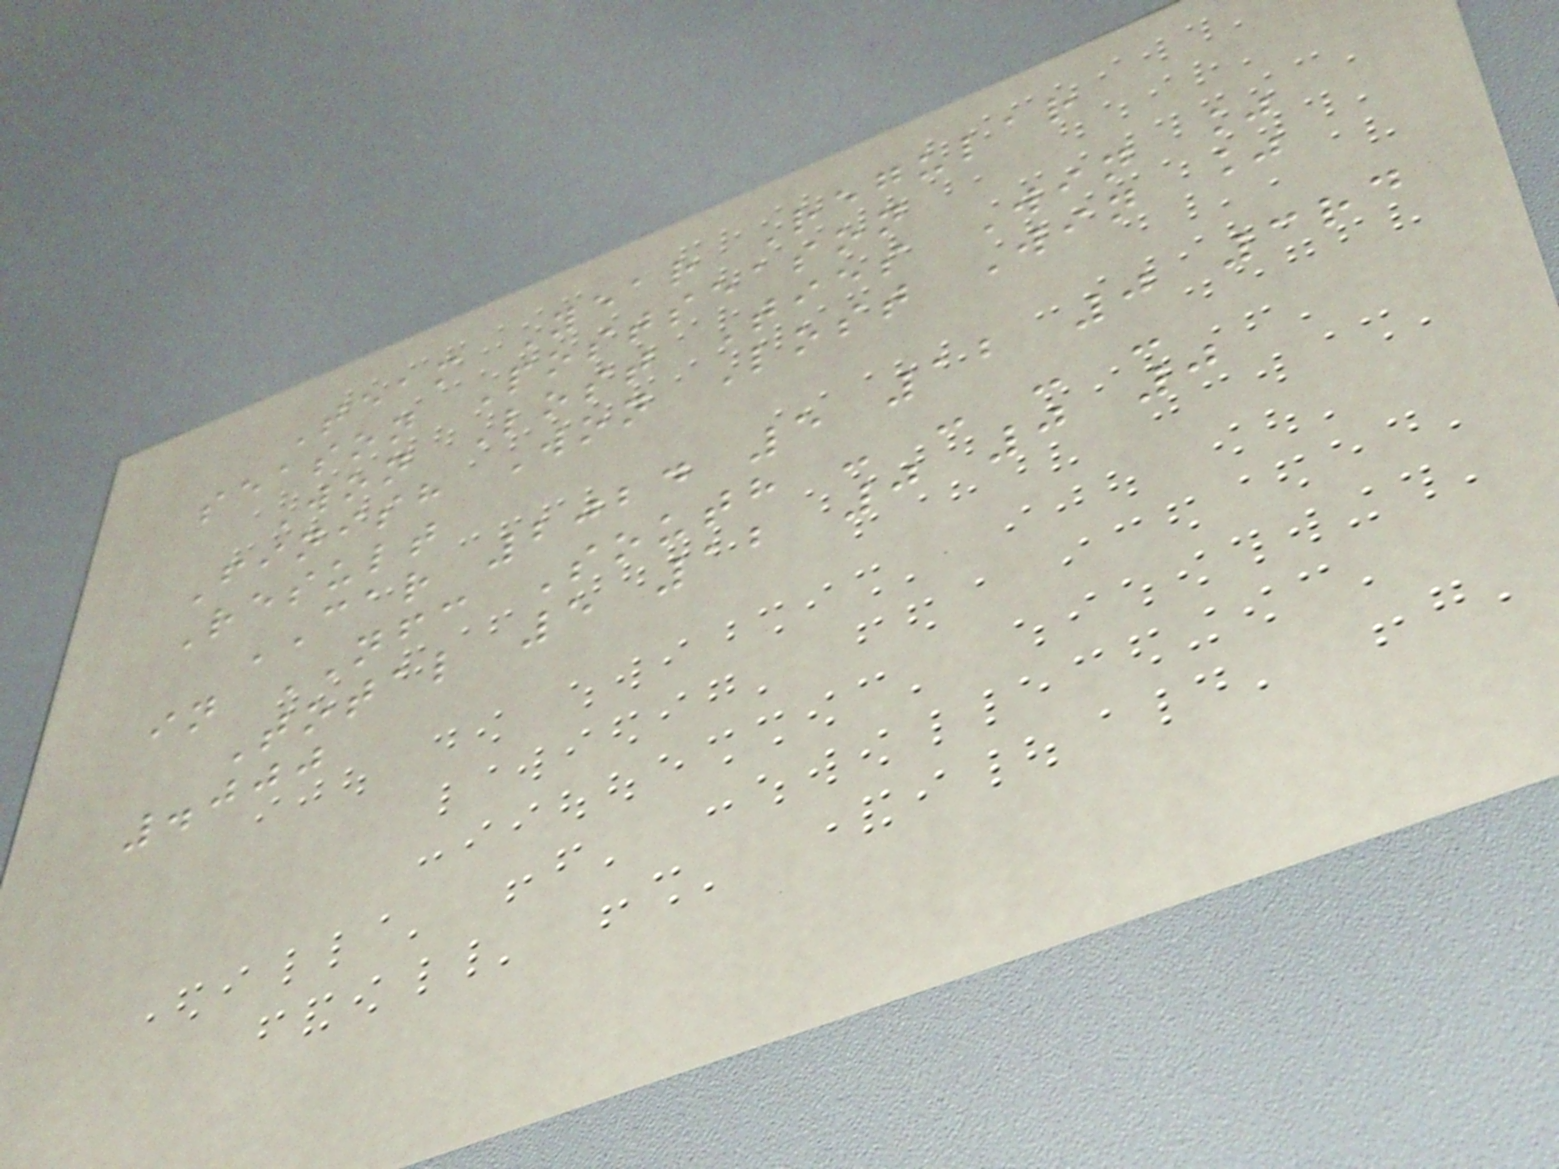Team Year Regular
season Postseason
Won Lost Ties Win %
Finish Won Lost Win %
Result
CAR 2024 5 12 0 3rd
in NFC South - - - -
Total 5 12 0 0 0
.000
